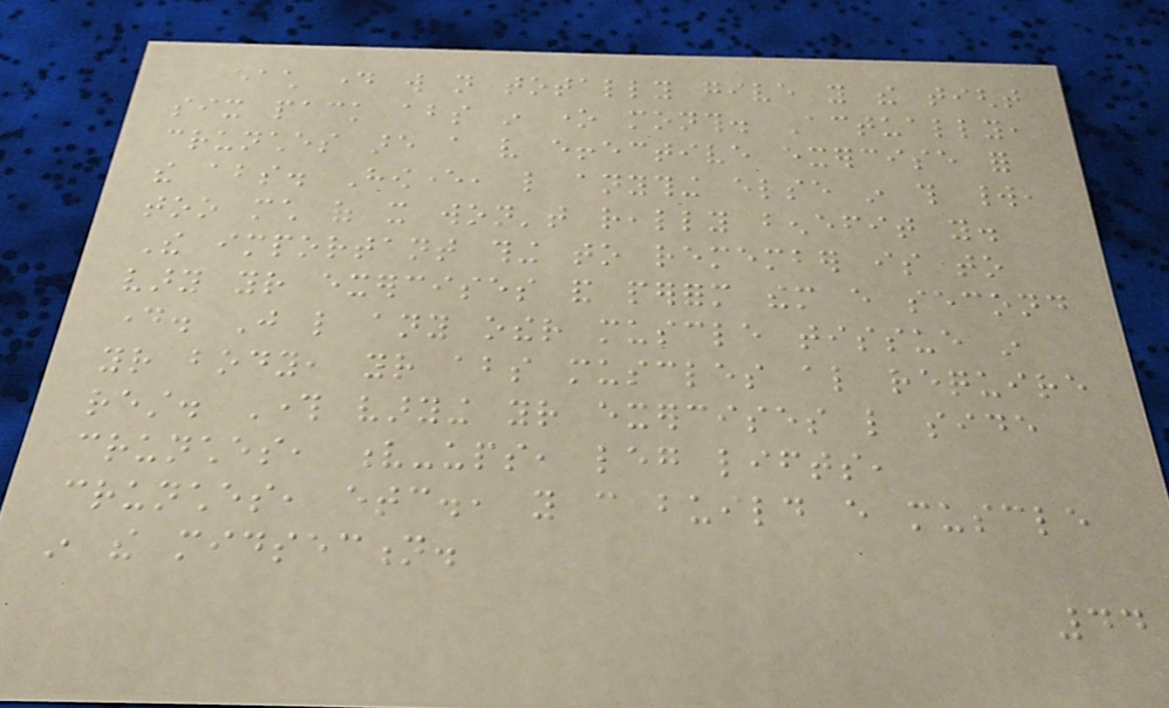each day will not totally give you the tight
six pack abs in one month. Actually,
crunches are a very effective exercise for
the abs. However, like anything else in this world,
too much of it won't really benefit you.
The important thing to remember is to
vary your exercises and perform them every second
day. Just like any other muscle tissue in
your body, your abs muscles also require
rest. Through varying your exercises like side
crunches, v-ups, leg lifts,
crunches, etc., you can build every muscle
in the midsection.
44
